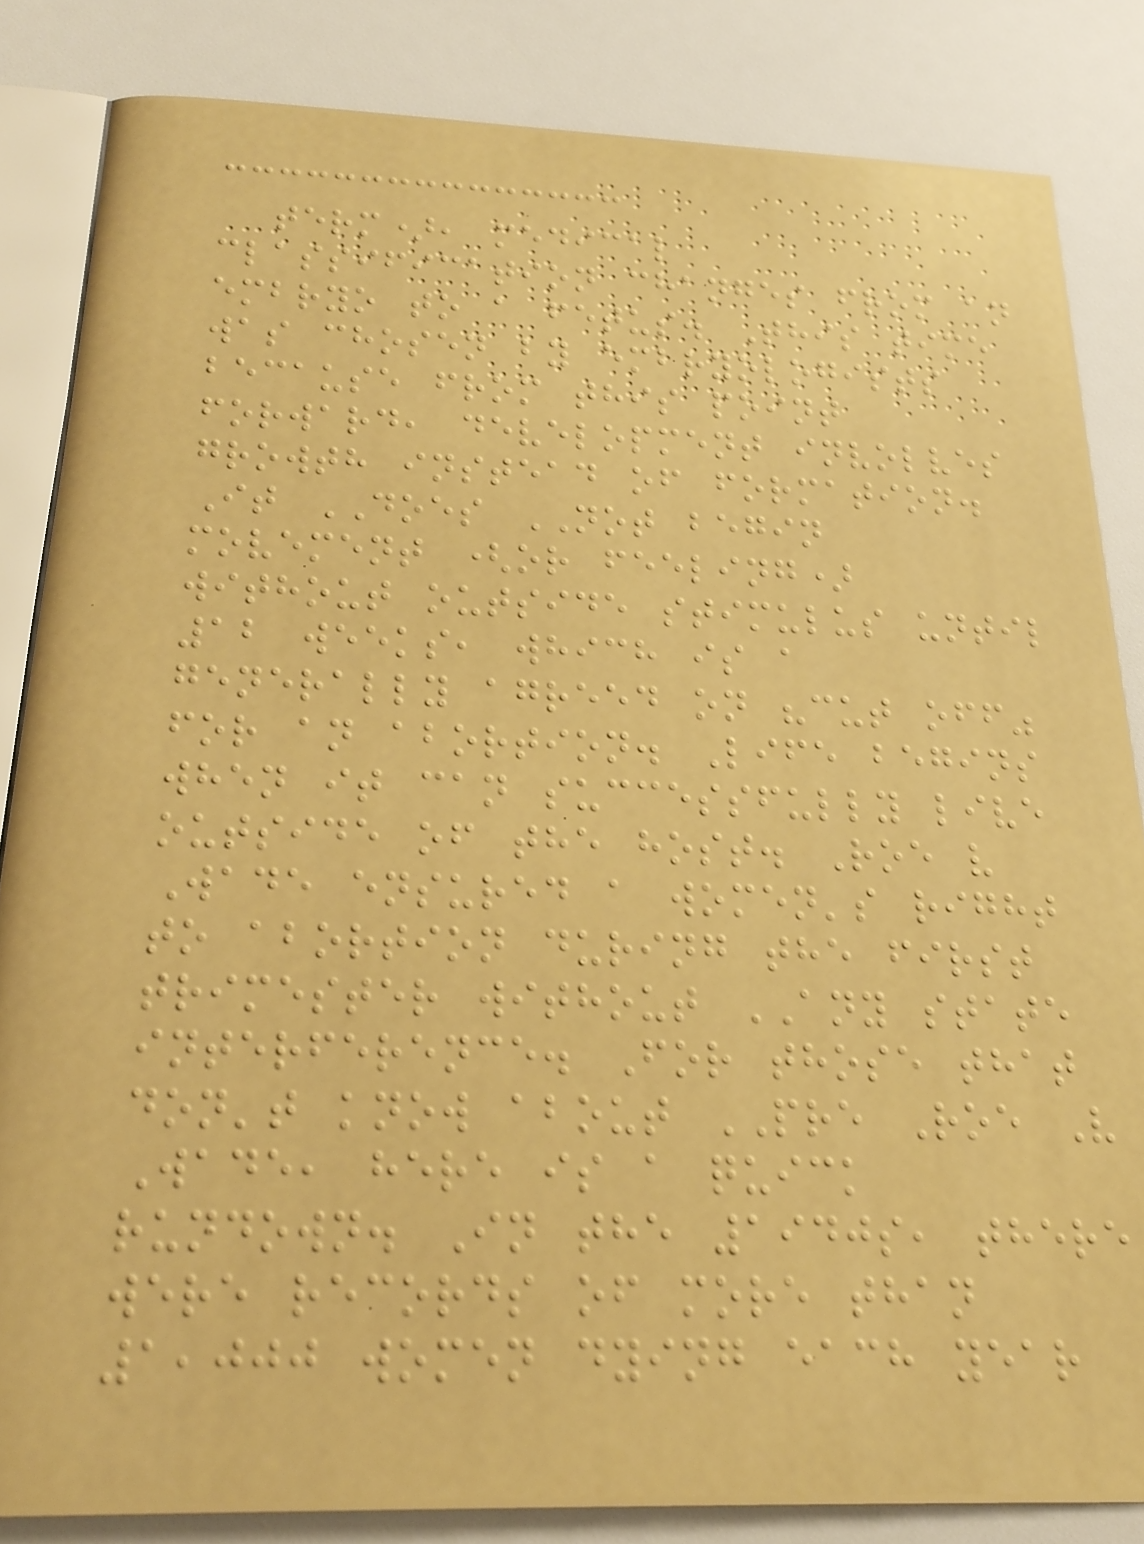term), medical
classification changes from an
embryo to a fetus. This time
was chosen by embryologists
because from this point
forward, development involves
growth instead of formation.
It DOES NOT begin
movement (or feeling)
without outside stimulus until
12 weeks, which is a
generally agreed on "cut off"
for an abortion. Life begins
when it can successfully live
outside of the host. Roe v
Wade ensured a women's right
to abortion during the first
trimester without ANY state
interference. For those that
don't know about PRE Roe V
Wade, here is a quick
rundown. In the 1940s, there
were records of more than
1,000 women dying each year
